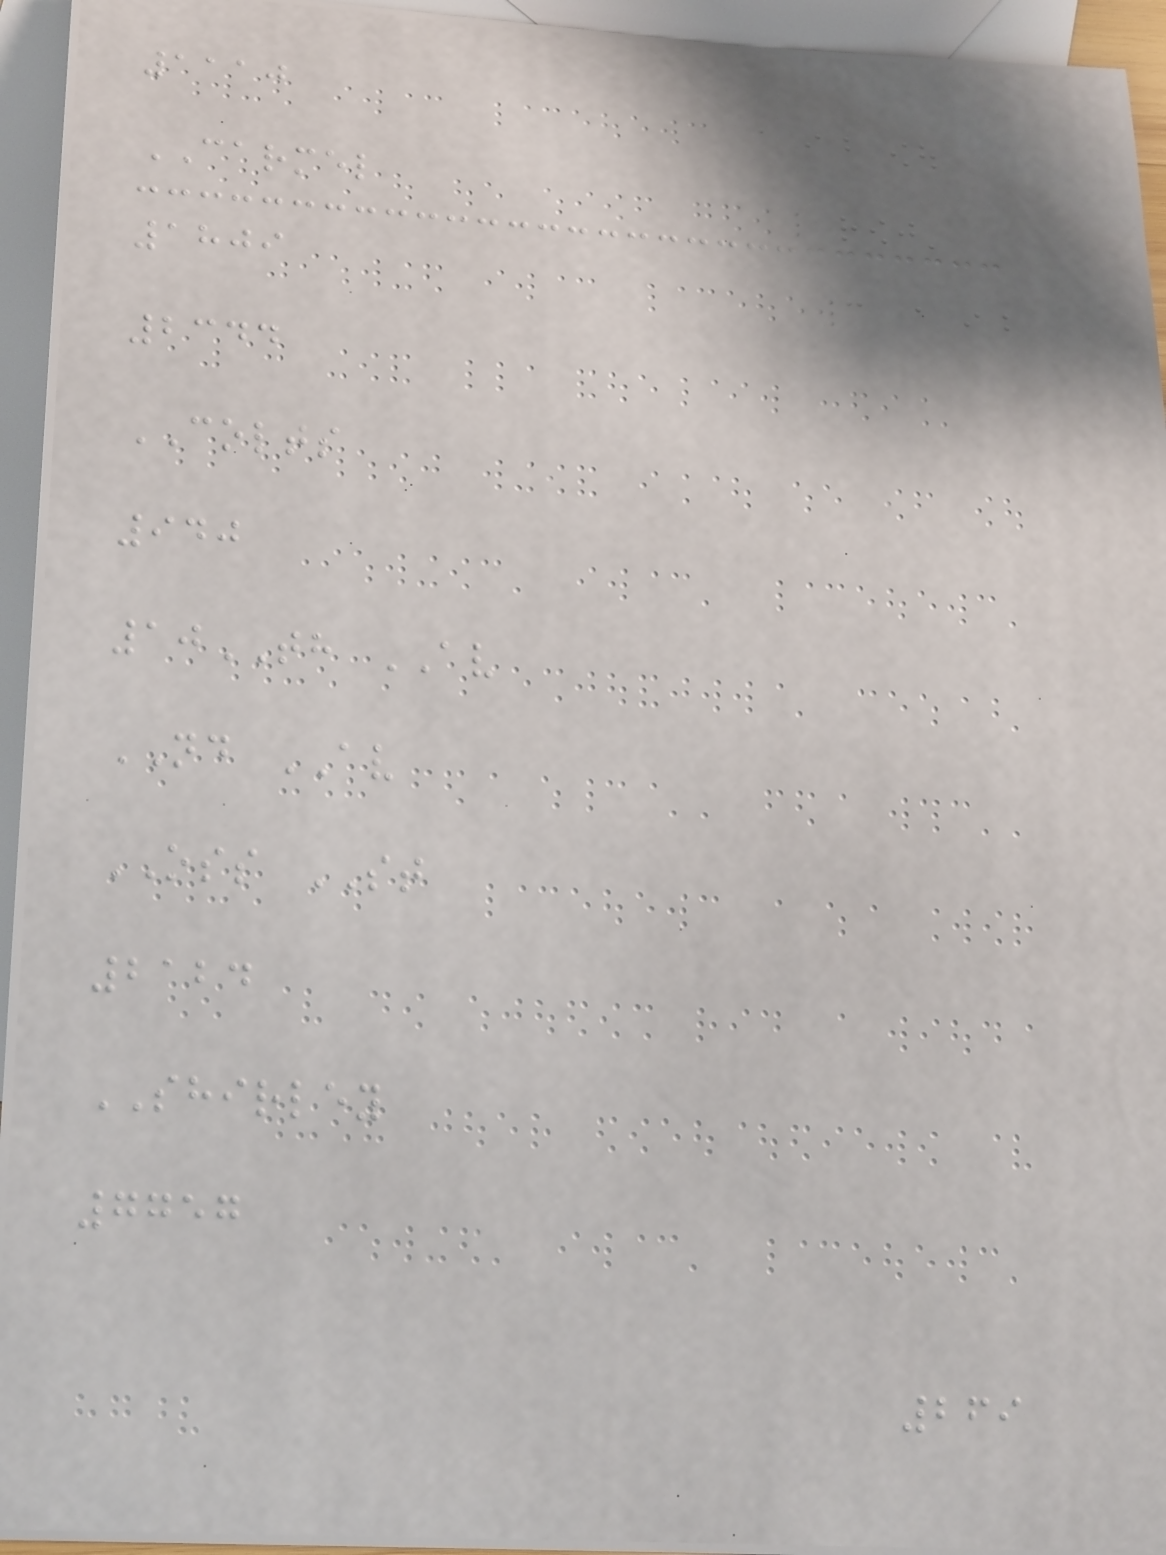1110
CARMEL
1809
2344
COLTS
940
10TH AV
ND AV
OSS ST
2124
SHIRLEY
7757
269
